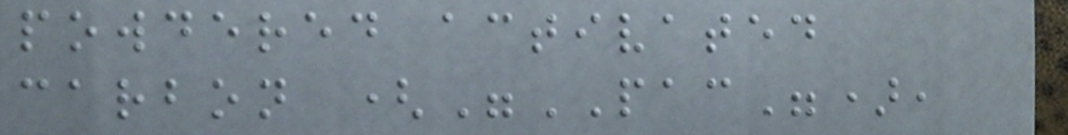powdered activated
carbon ("PAC"),
